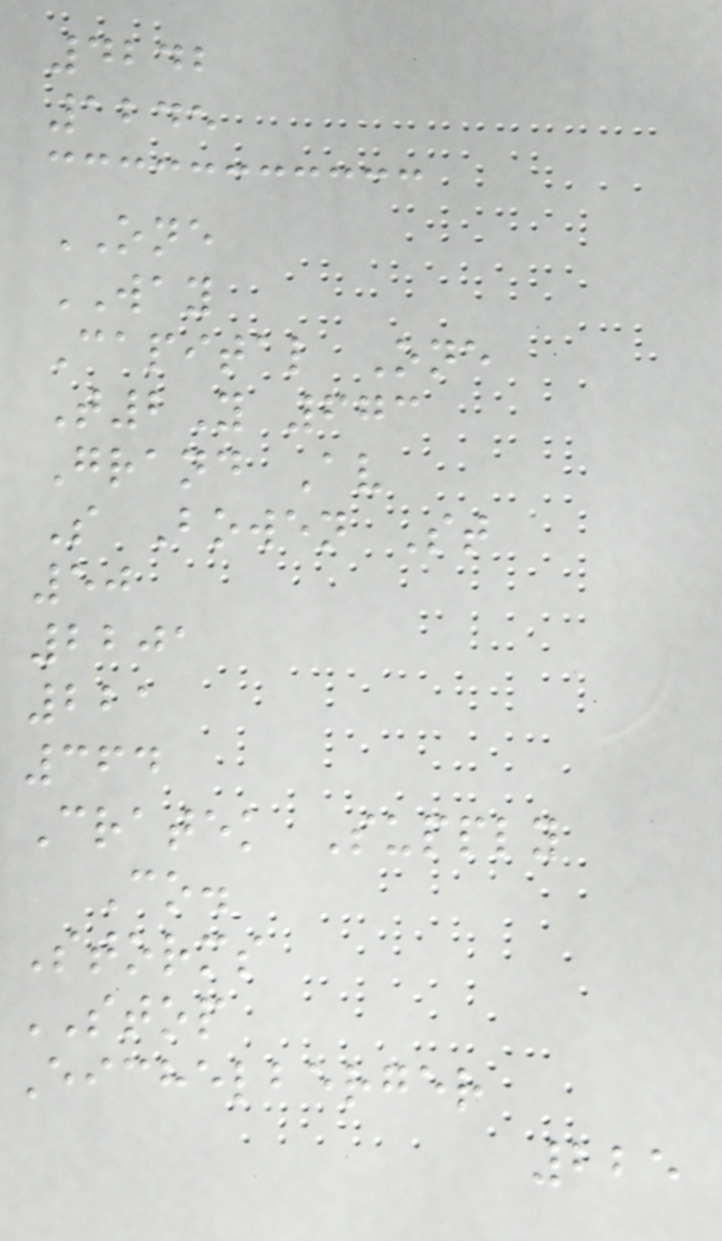4242
1245
ONE
WAY
Capital One
T2Y 673
Grand Av
S Bowen St
50
2201
221
364
Cratek Supply
Co.
Storms
STOP
Eichelberger
225
